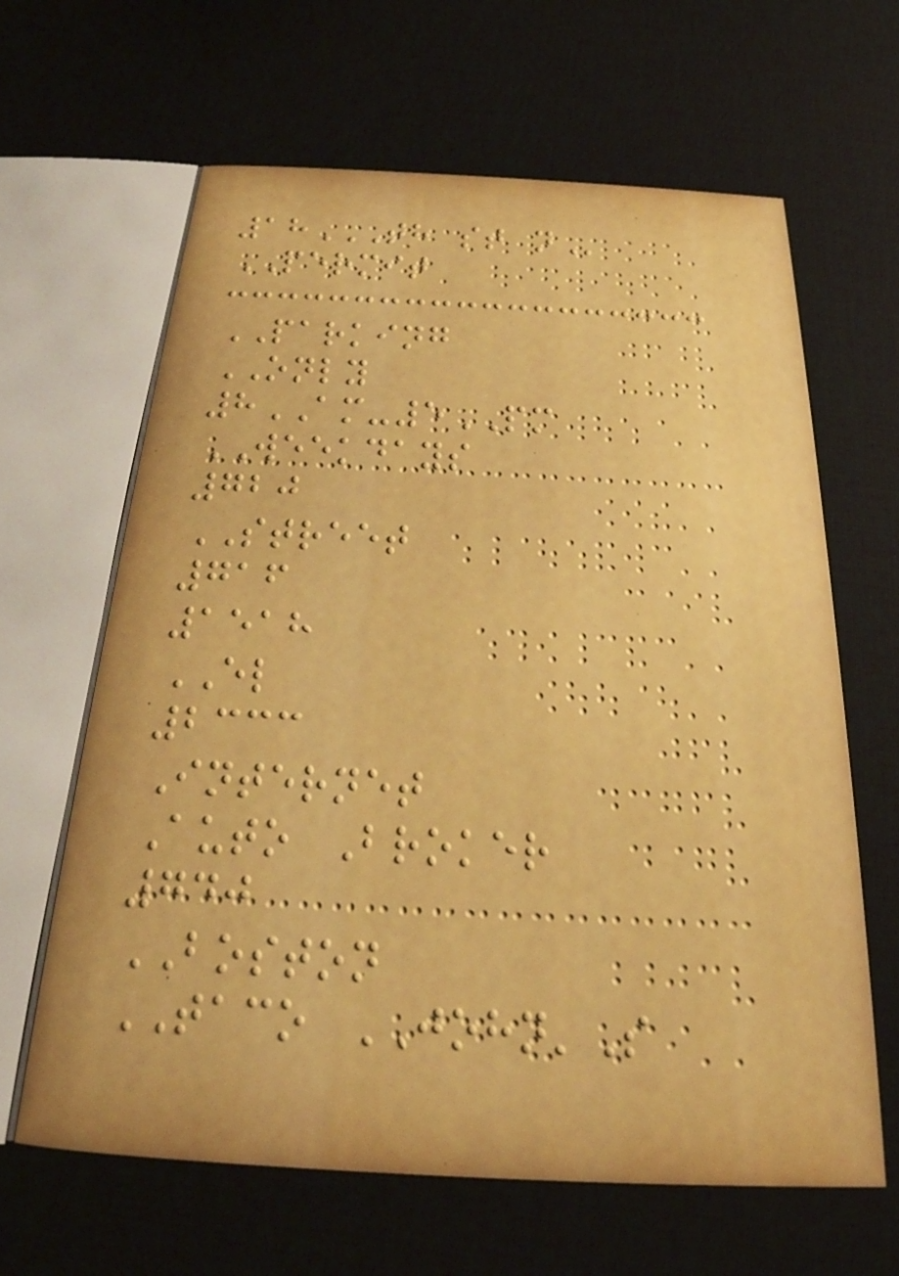18TH ST N
PERMIT
PARKING
ONLY
8AM-5PM
WEEKDAYS
720
STREET
716
1518
EL
2333
Internet
Auto Broker
740
BOSTON
TACO JOHN'S
